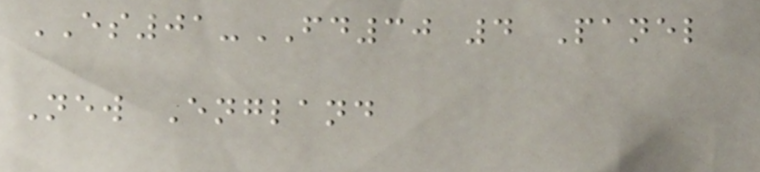ES01-FD30 4 Panel
New England
